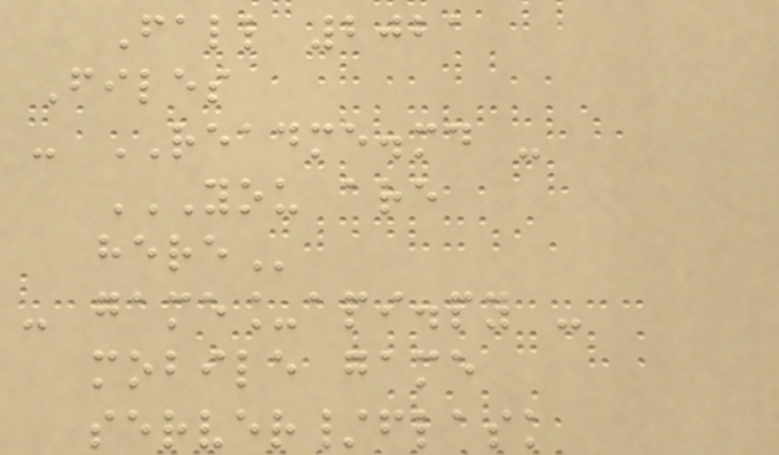Fall 2021
Files
- README.md -
YOU ARE
HERE
- game_api.py -
mobile game
server/flask
